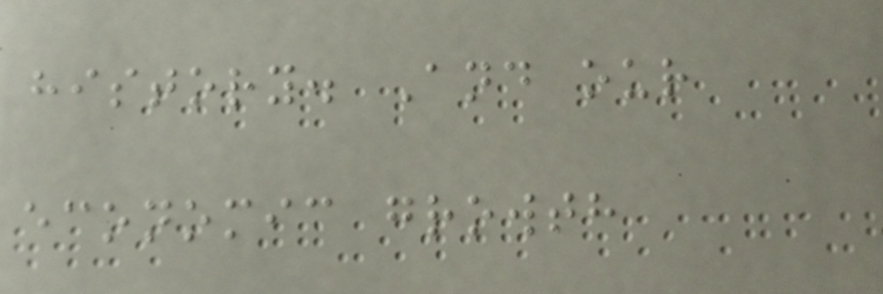history. And our
economic growth
